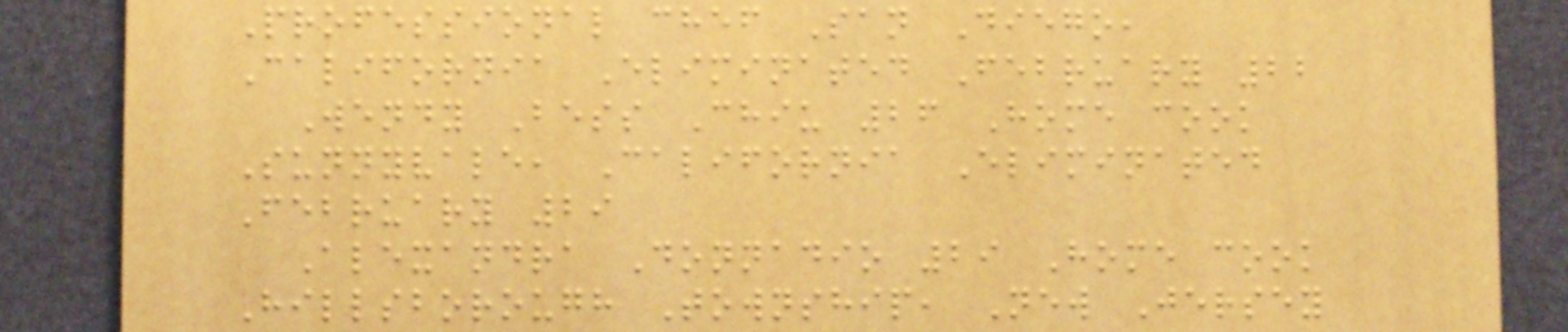Professional chef San Diego,
California Eliminated February 22
Wendy Bess Chiu 26 Home cook
Sunnyvale, California Eliminated
February 29
Alexandra Donnadio 29 Home cook
Hillsborough Township, New Jersey
